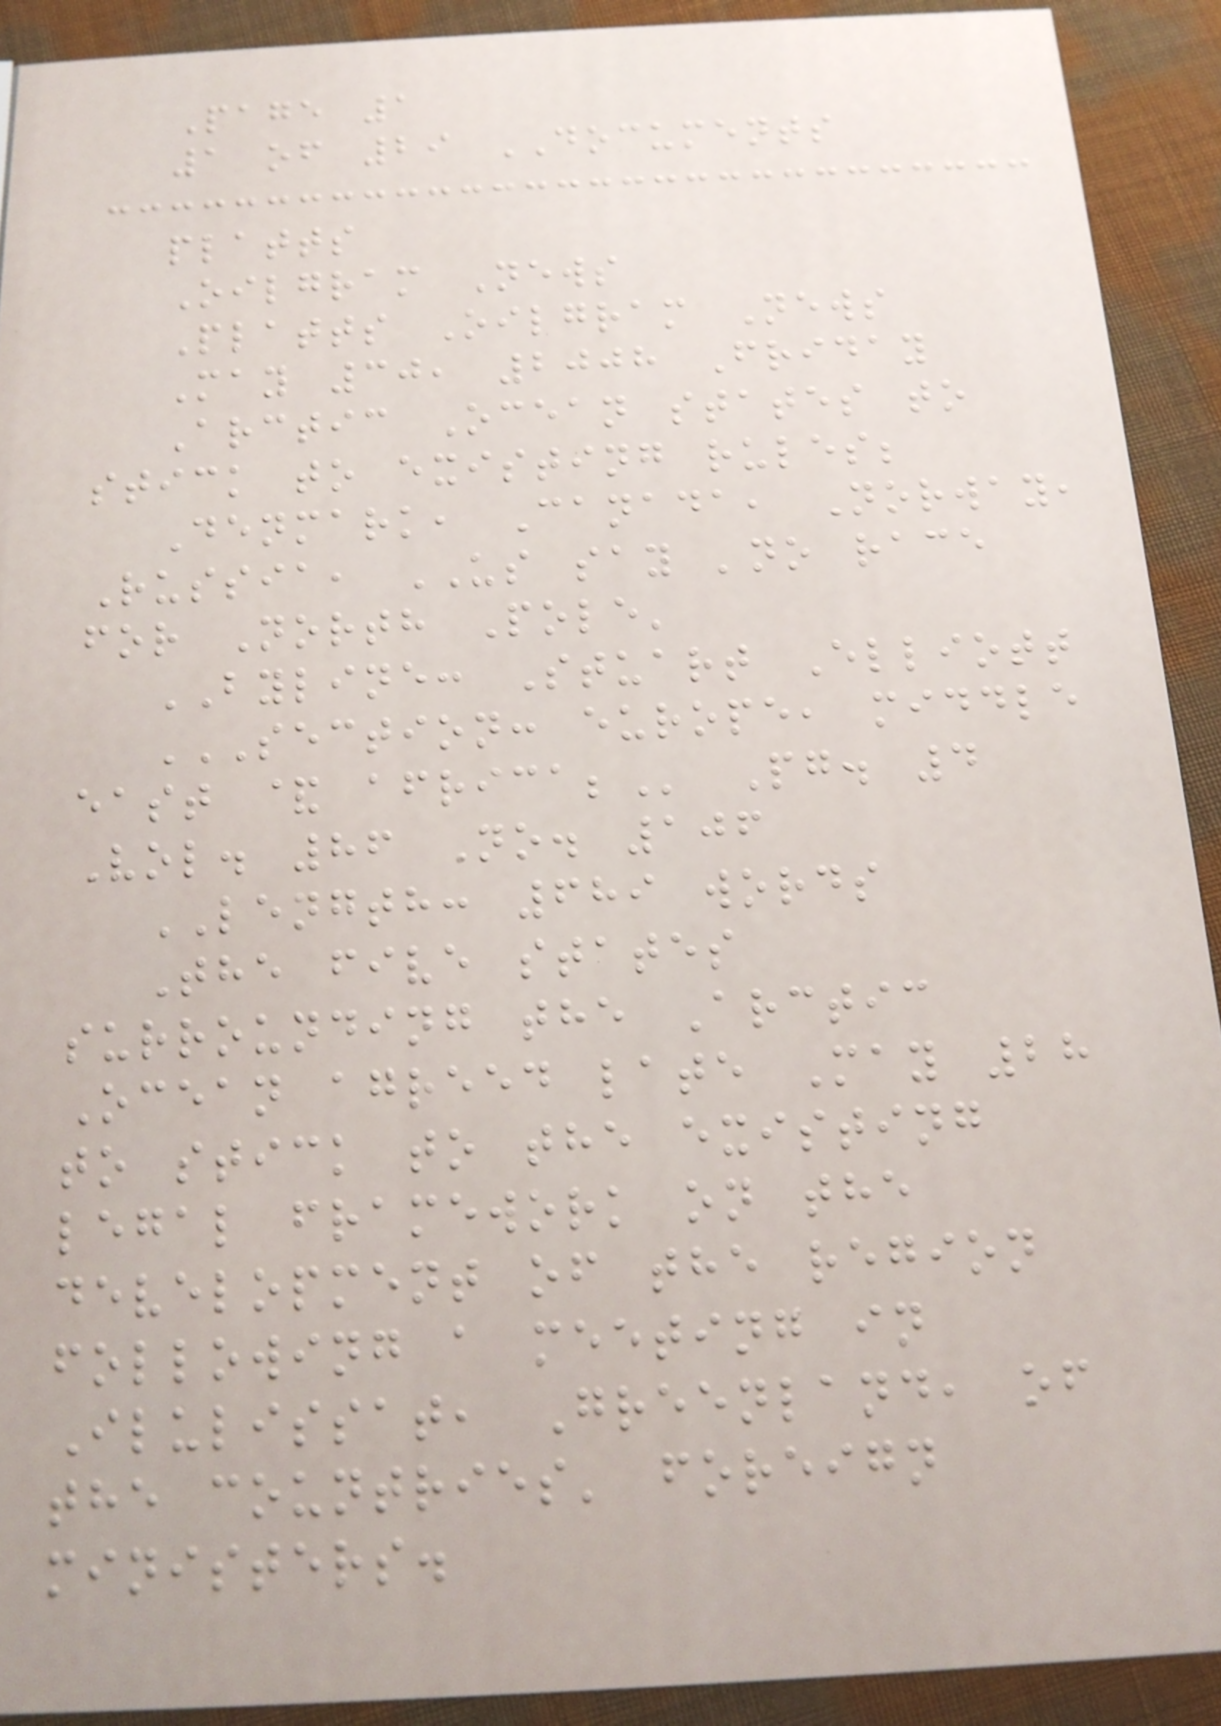Page 1
1 of 29 DOCUMENTS
platts
Oilgram News
Platts Oilgram News
May 30, 2008 Friday
Arctic Ocean states to
stick to existing rules;
Denmark, Canada, Norway,
Russia, US say 'no race
for North Pole'
BYLINE: Stuart Elliott
SECTION: EUROPE, MIDDLE
EAST & AFRICA; Pg. 4
Vol. 86 No. 106
LENGTH: 689 words
The five states
surrounding the Arctic
Ocean agreed late May 28
to stick to the existing
legal framework on the
development of the region
following a meeting in
Ilulissat, Greenland, of
the countries' foreign
ministers.
